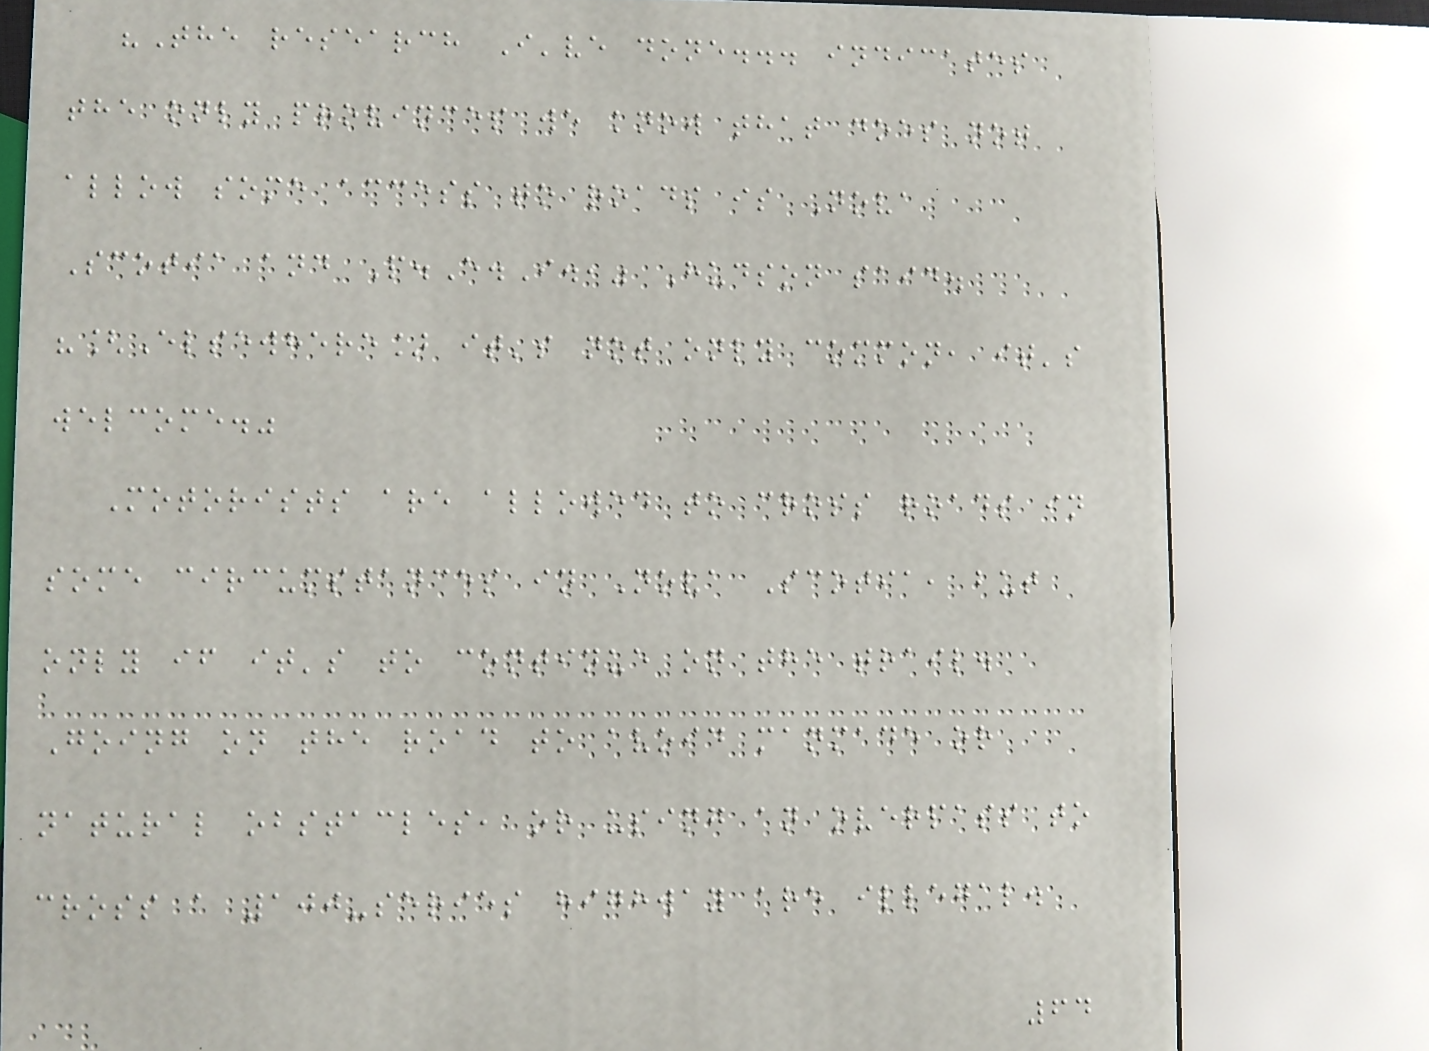"The research I've done... indicates
the only provinces we know that does not
allow some access to roads is Nova
Scotia and P.E.I.," Hudson said.
"[Elsewhere] it's not only common, it's
welcome."
Motorists are allowed to cross roads in
some circumstances in Nova Scotia, but
only if it's to continue on the trail.
Going on the road to avoid manmade or
natural obstacles, or using an overpass to
cross a 100-series highway are illegal.
64
